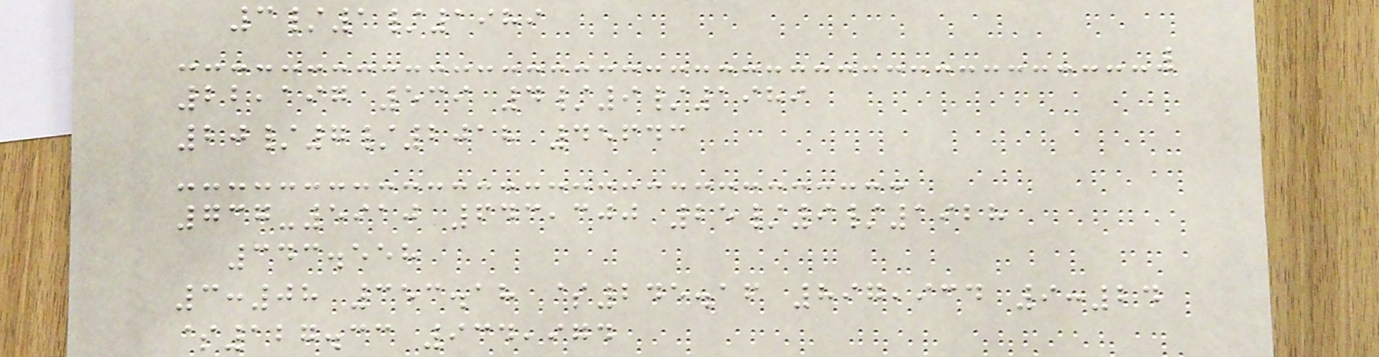3/1/1989
22,197 539 4/9/1989
20/7/2018 45643
737-5910 643,300 25/9/1928
343.558
3:08 353.18 $245.16 897,934 9:24
$127.33 934,974
